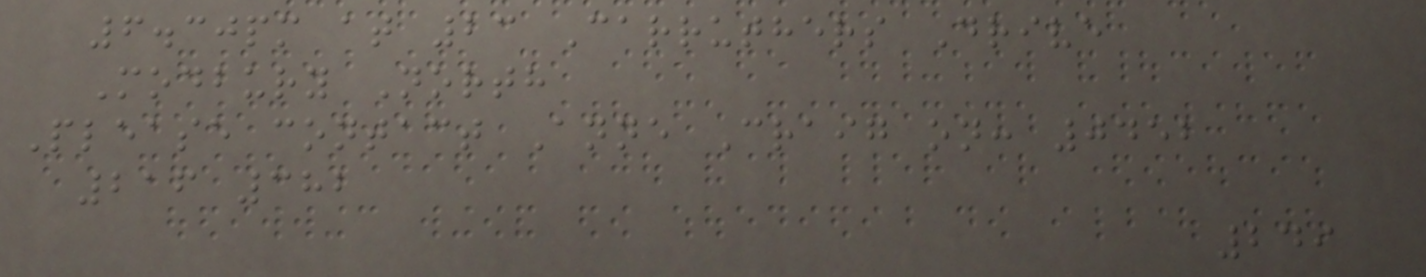6.30pm at 23 Carruthers Drive
Modbury North
Please contact Anne Craig on: 0452
216 382
249
